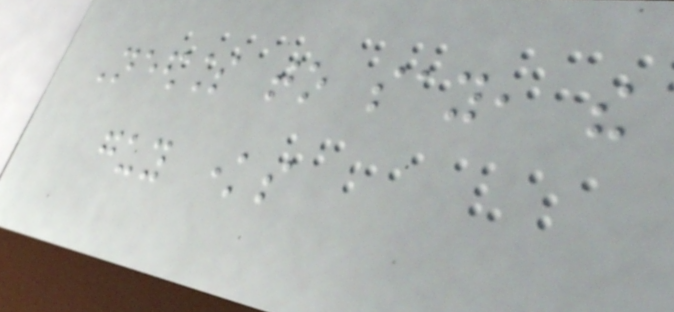Needless to say, the
guy knows
